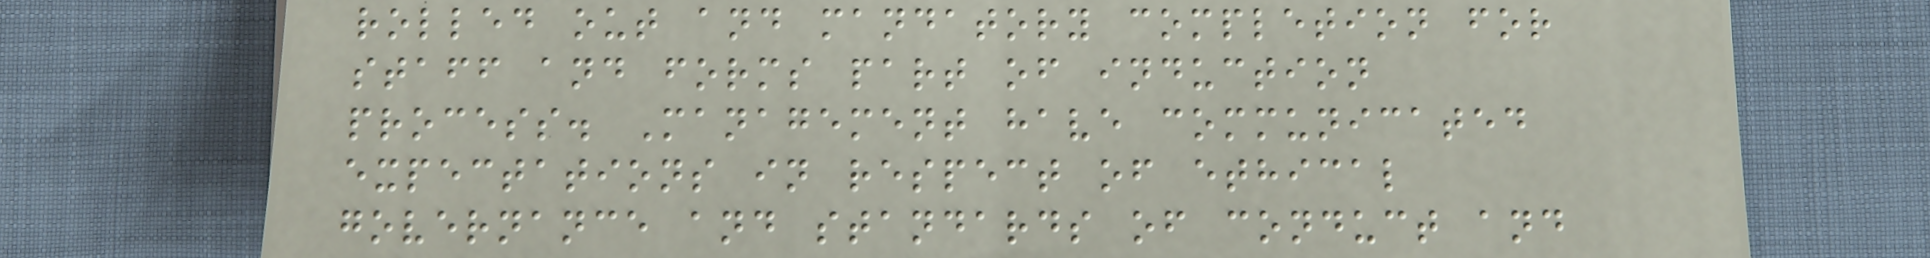rolled out and mandatory completion for
staff and forms part of induction
process. Management have communicated
expectations in respect of ethical
governance and standards of conduct and
